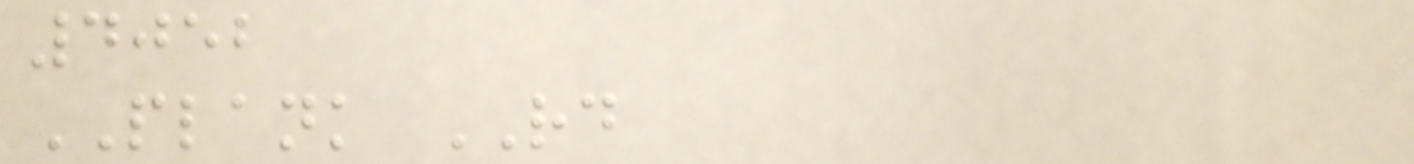4052
PLANK RD
